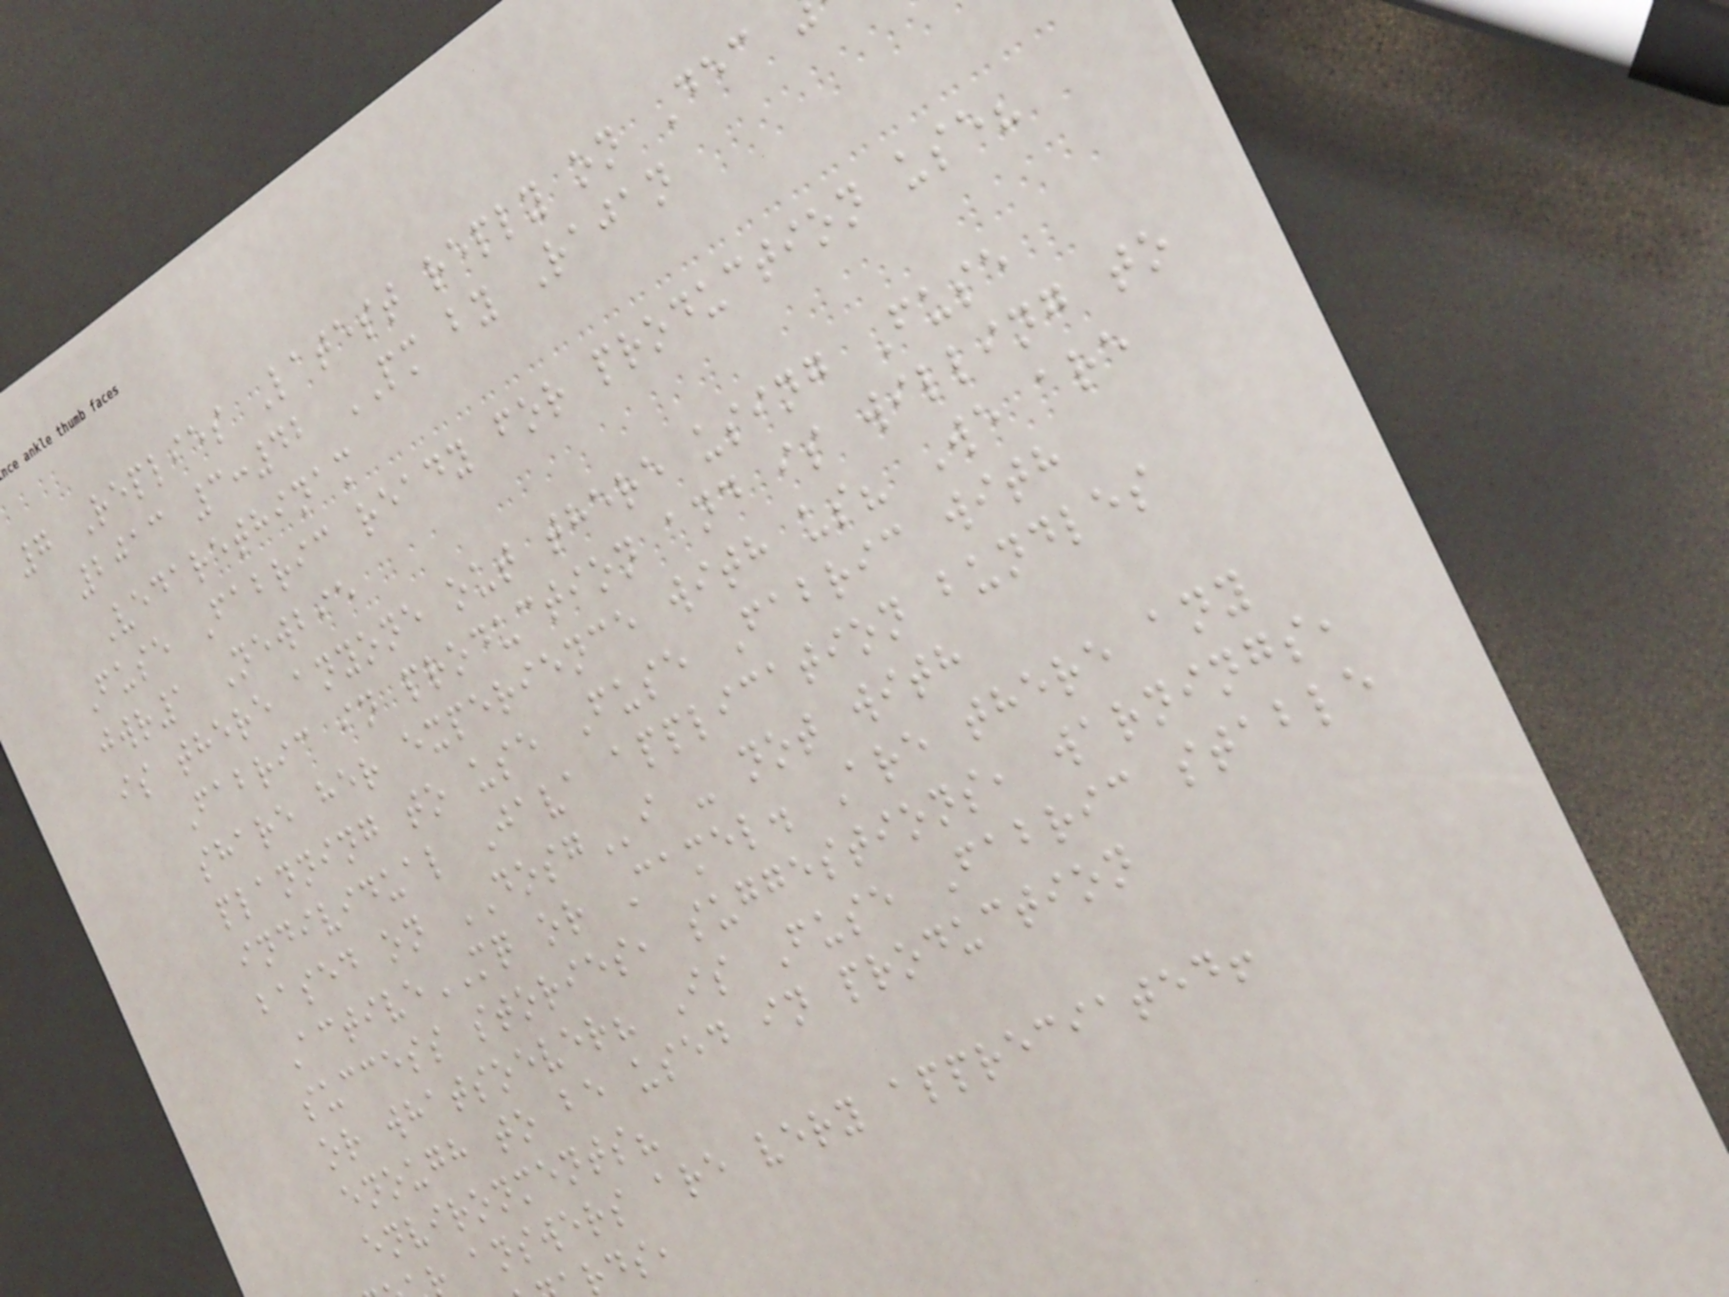7 Replies Latest reply on Dec
2013 3:42 PM by Rajan
Vedarethinam
Fuse Fabric ready for production use?
jwr1 Newbie
is there anyone out there using Fuse
Fabric in production and is willing to
share her experience with us? We are
planning to use Fuse Fabric with
individual Java application bundles
based on DOSGi - not with
ActiveMQ or Camel. Are there any
success stories, suggestions, warnings,
or whatsoever? Is Fuse Fabric stable
enough to be used in production
environments?
answers are very appreciated!
rds,
